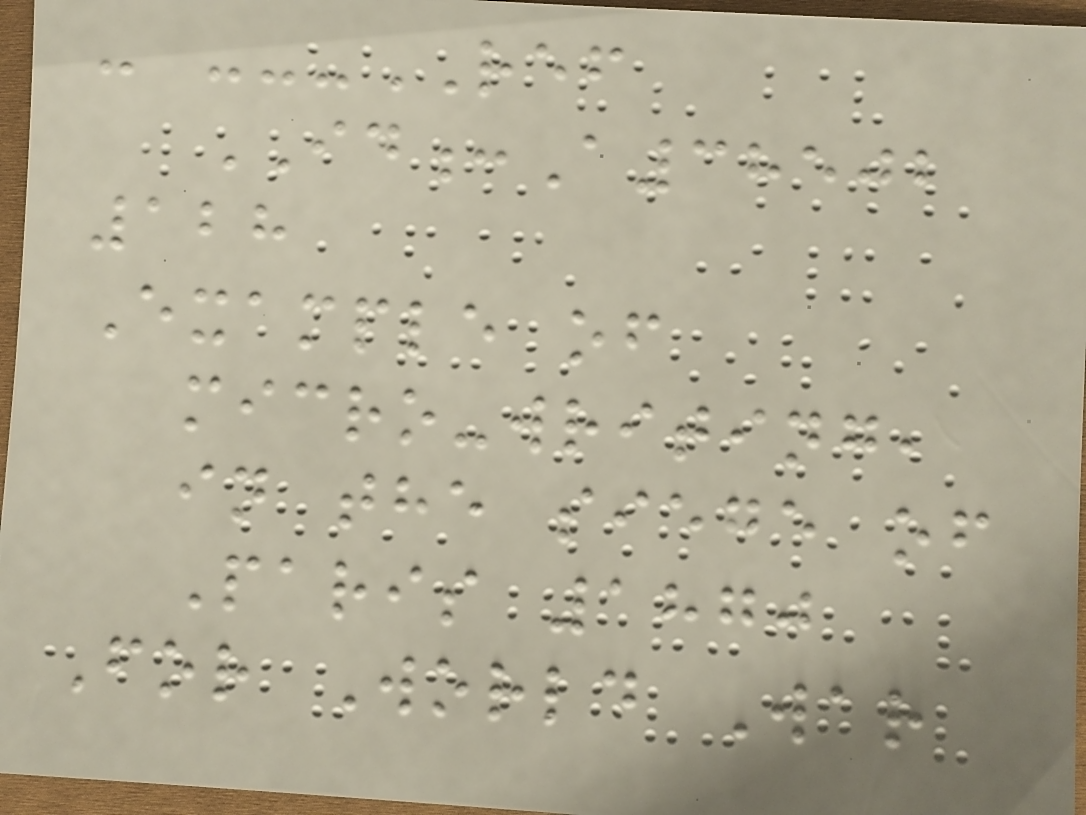- ---REF
ID:A38502
128
Example of
micro-writing,
in the siege of
Paris 1870
For World War
